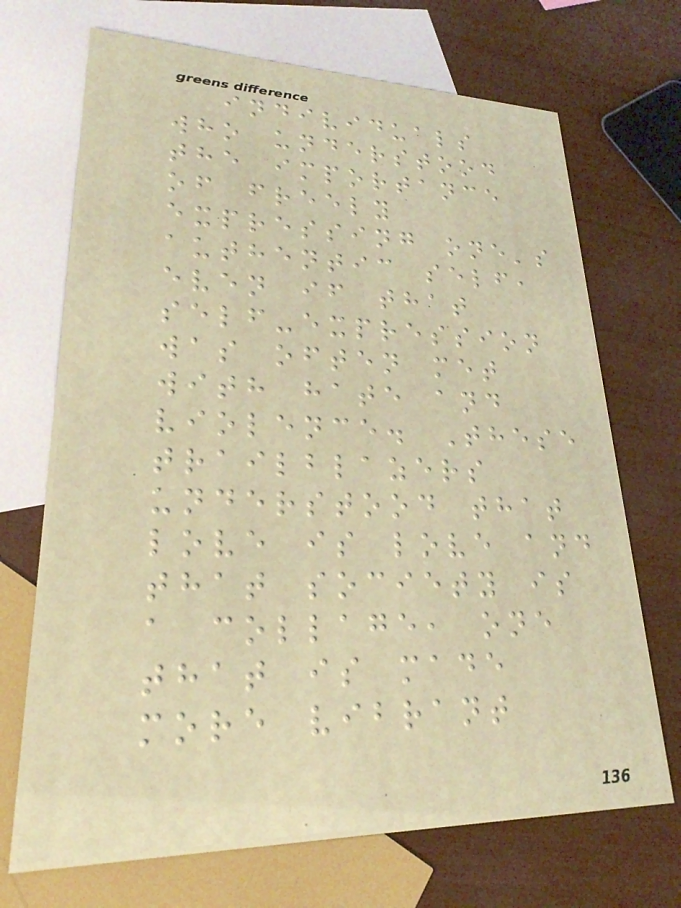individuals
who understood
the importance
of freely
expressing one's
authentic self,
even if that
self-expression
was often met
with hate and
violence. These
trailblazers
understood that
love is love and
that society is
a collage, one
that is made
more vibrant
